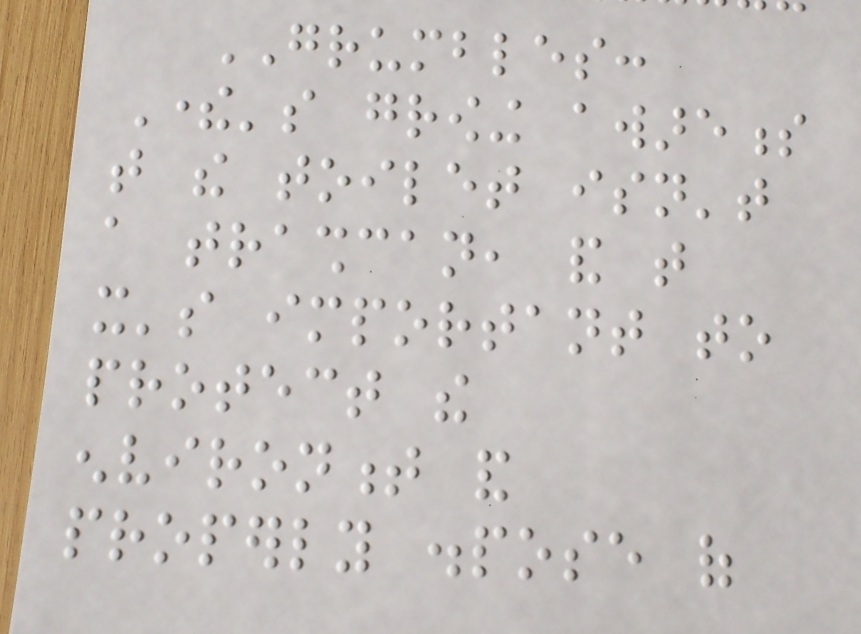GRUMBLES:
There's growing awareness
that the toilet isn't
a trashcan, and that
it's important to
protect the
environment and
properly dispose of
